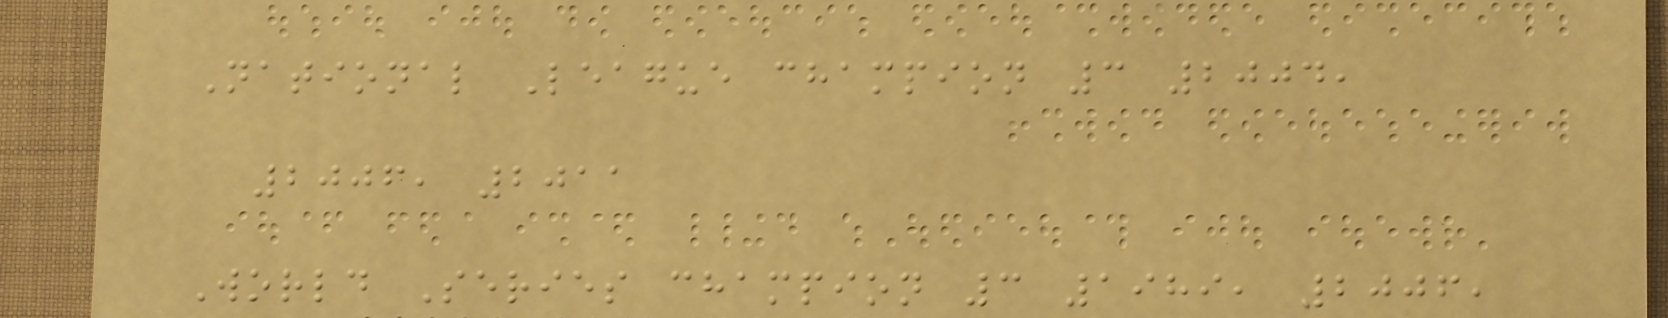National League champion 3 2004,
2006, 2011
World Series champion 3 1989, 2006,
